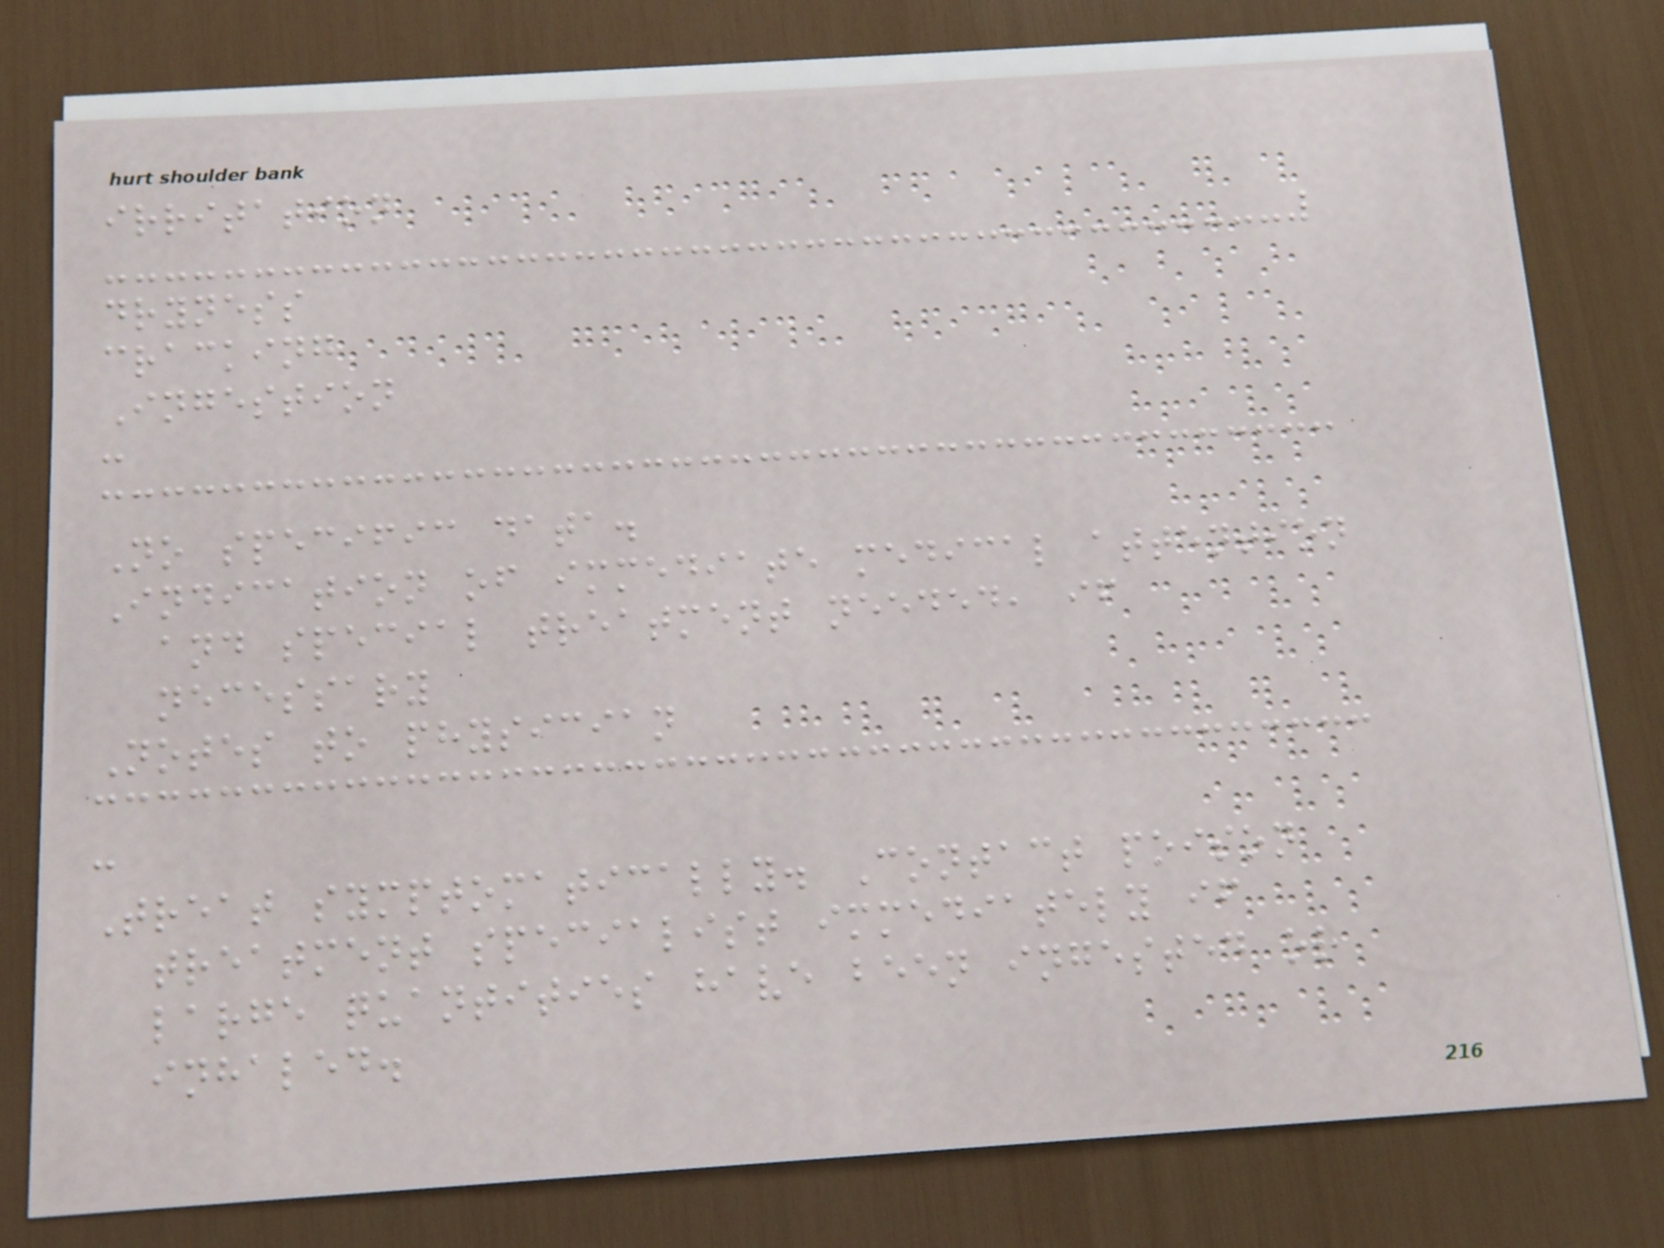irritation
dryness
cracking
Ingestion
:
No specific data.
Indication of immediate medical attention
and special treatment needed, if
necessary
Notes to physician
:
Treat symptomatically. Contact poison
treatment specialist immediately if
large quantities have been ingested or
inhaled.
